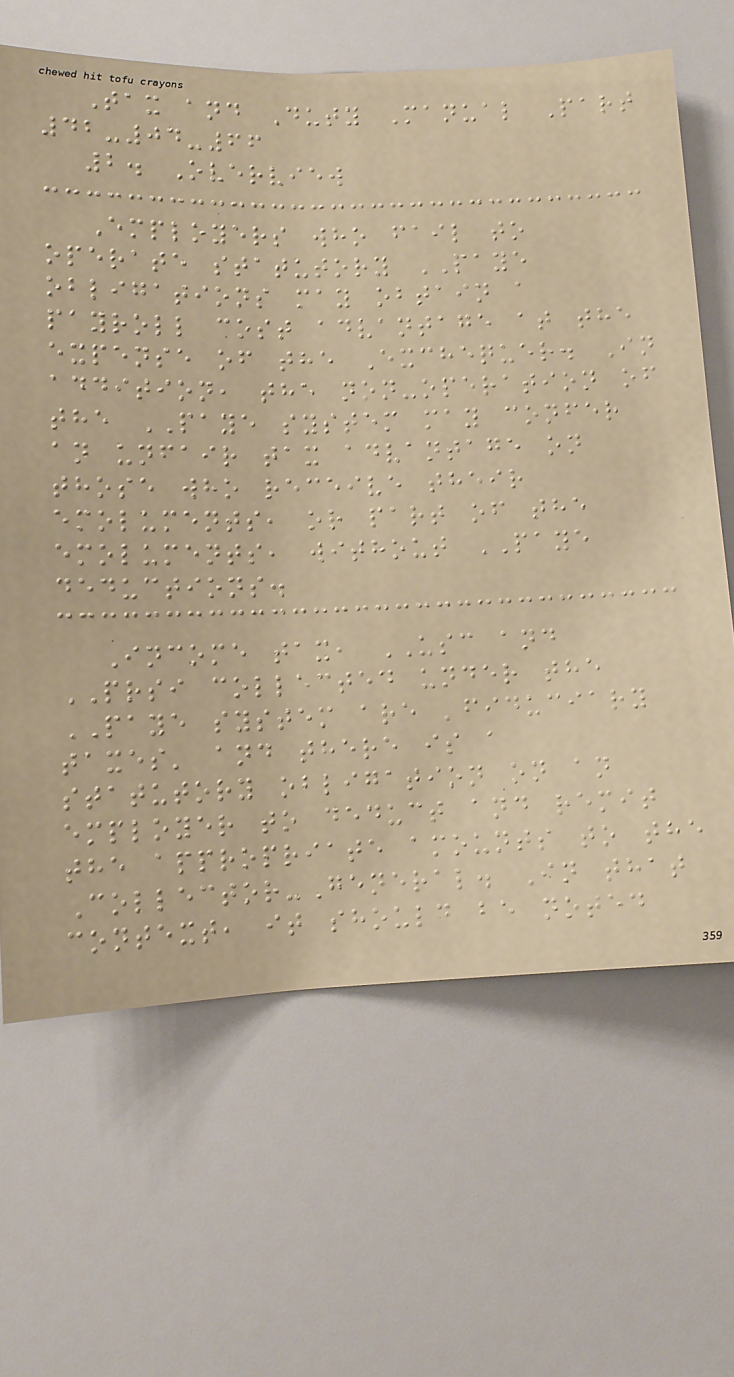Tax and Duty Manual Part
42-04-66
2. Overview
Employers who fail to
operate statutory PAYE
obligations may obtain a
payroll cost advantage at the
expense of the Exchequer. In
addition, the non-operation of
the PAYE system may confer
an unfair tax advantage on
those who receive their
emoluments, or part of the
emoluments, without PAYE
deductions.
Income tax, USC and
PRSI collected under the
PAYE system are 'fiduciary
taxes' and there is a
statutory obligation on an
employer to deduct and remit
the appropriate amounts to the
Collector-General. In that
context, it should be noted
